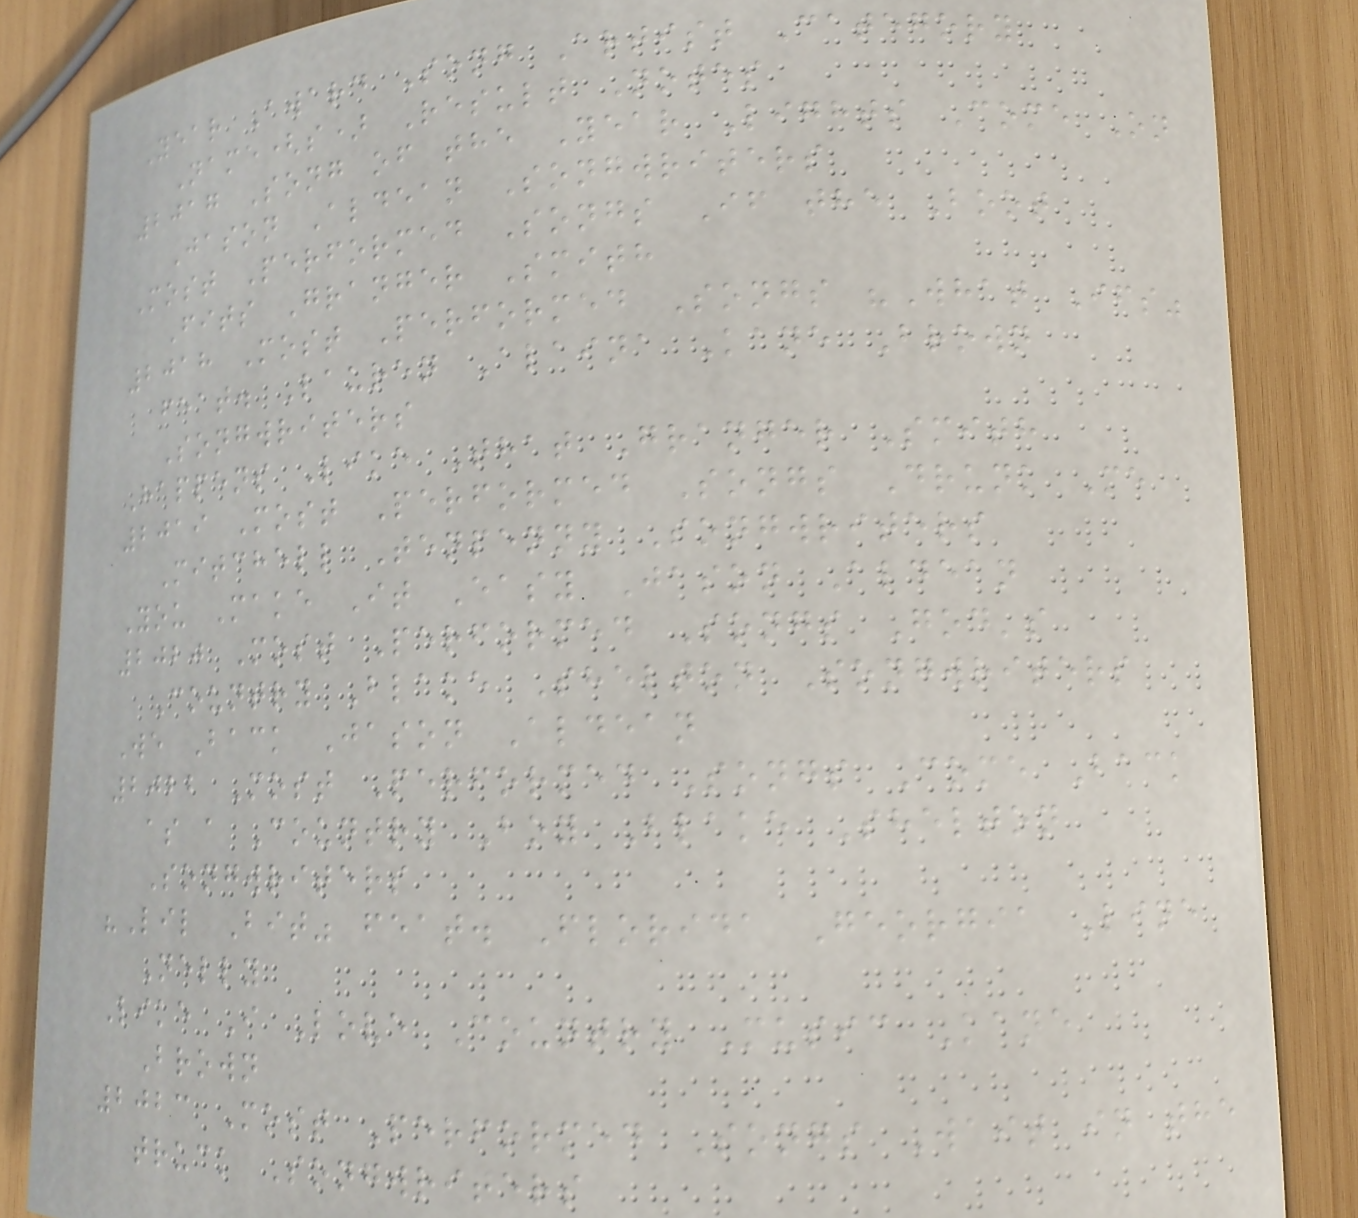Year Award Song Artist Category
Name(s) Result Notes
2017 Song of the Year Lights Come On
Jason Aldean Songwriters
Most Performed Songs If the Boot
Fits Granger Smith
2018 Most Performed Songs "What Ifs"
feat. Lauren Alaina Kane Brown
Songwriters
Happens Like That Granger Smith
2019 Most Performed Songs Drunk Me
Mitchell Tenpenny Songwriters
You Make It Easy Jason Aldean
2020 Most Performed Songs God's
Country Blake Shelton Songwriters
We Back Jason Aldean
2022 Most Performed Songs Come Back
as a Country Boy Blake Shelton
Songwriters
"Lil Bit" feat. Florida Georgia Line
Nelly
Like I Love Country Music Kane
Brown
2023 Most Performed Songs Wait in the
truck Songwriters
